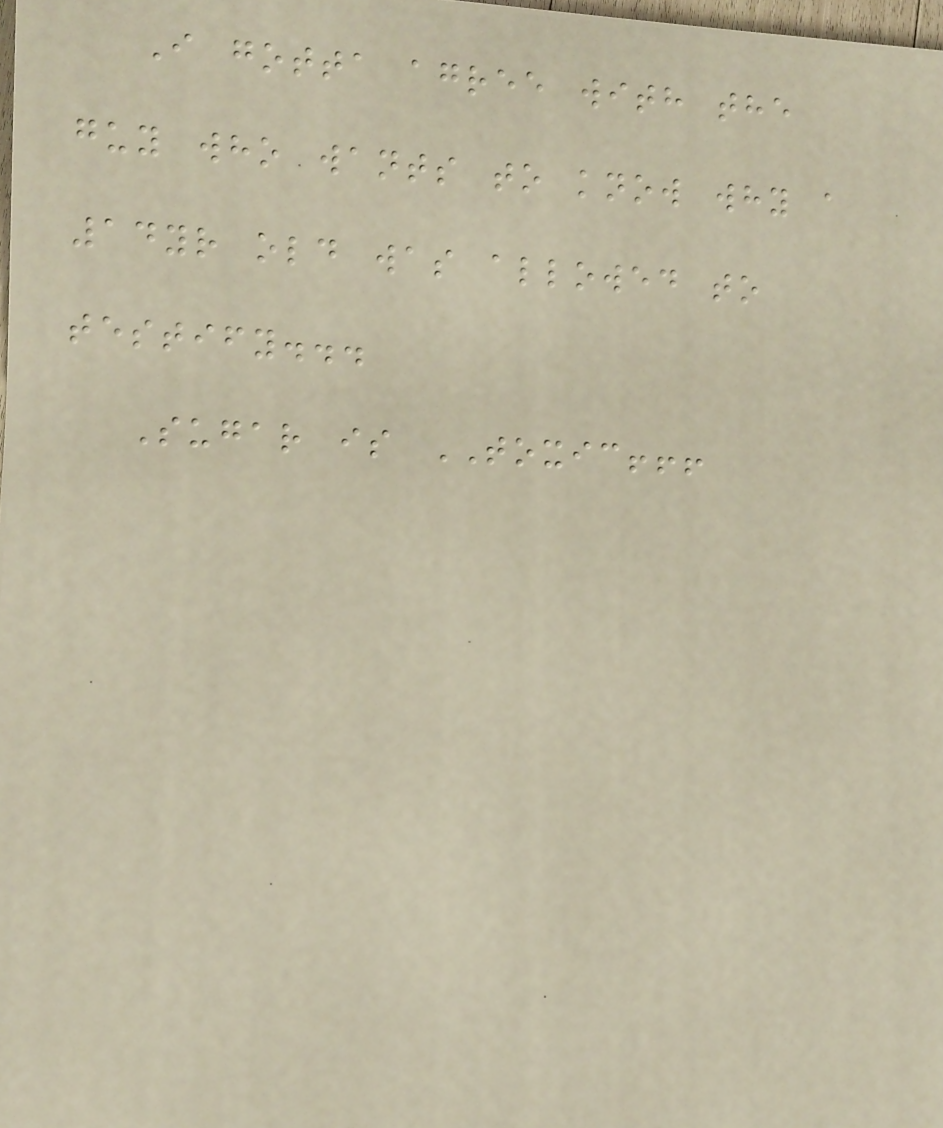I gotta agree with the
guy who wants to know why a
14yr old was allowed to
testify...
Sugar is TOXIC!!!
